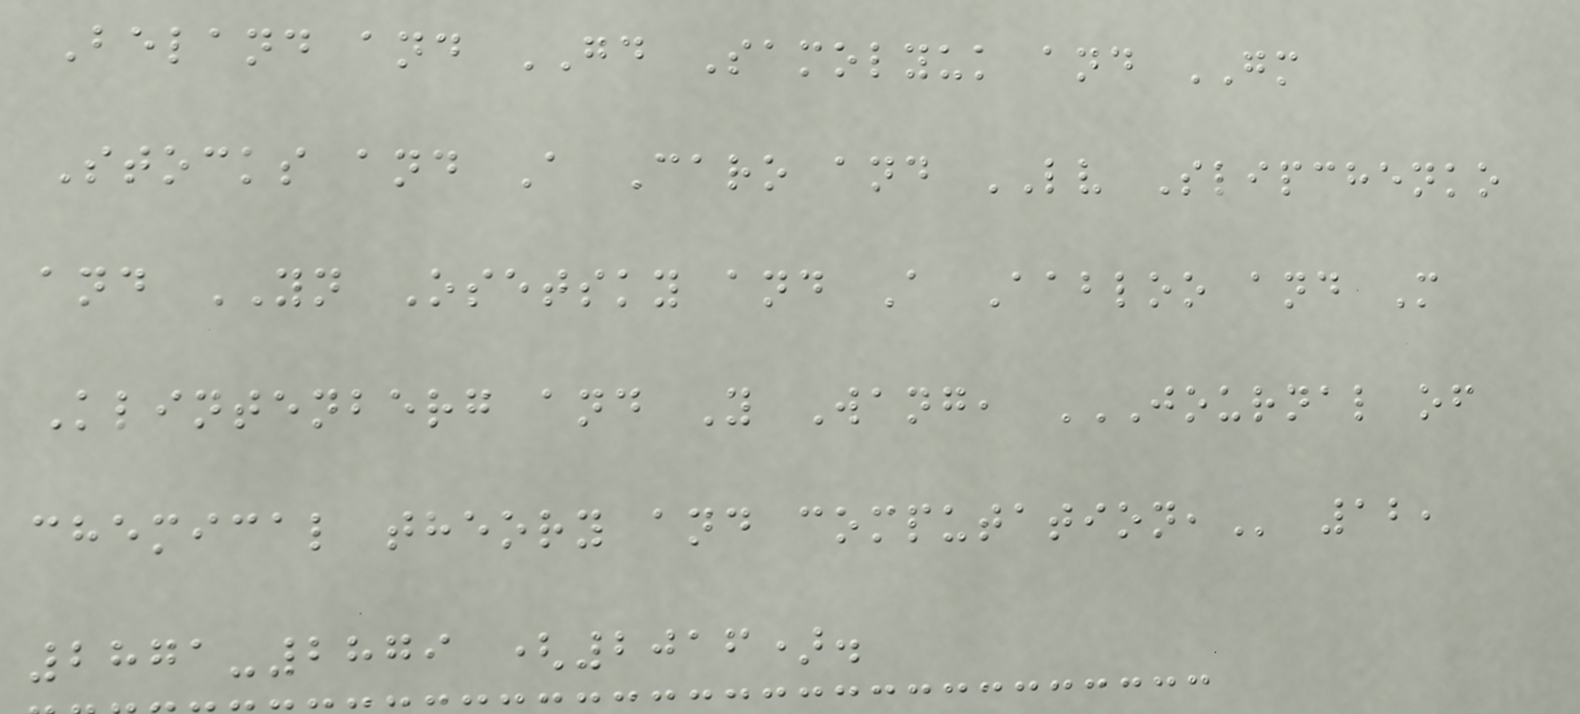Beland and GD Samolyuk and GM
Stocks and A Caro and LV Slipchenko
and YN Osetsky and A Aabloo and M
Klintenberg and Y Wang, JOURNAL OF
CHEMICAL THEORY AND COMPUTATION, 12,
2871-2879 (2016).
